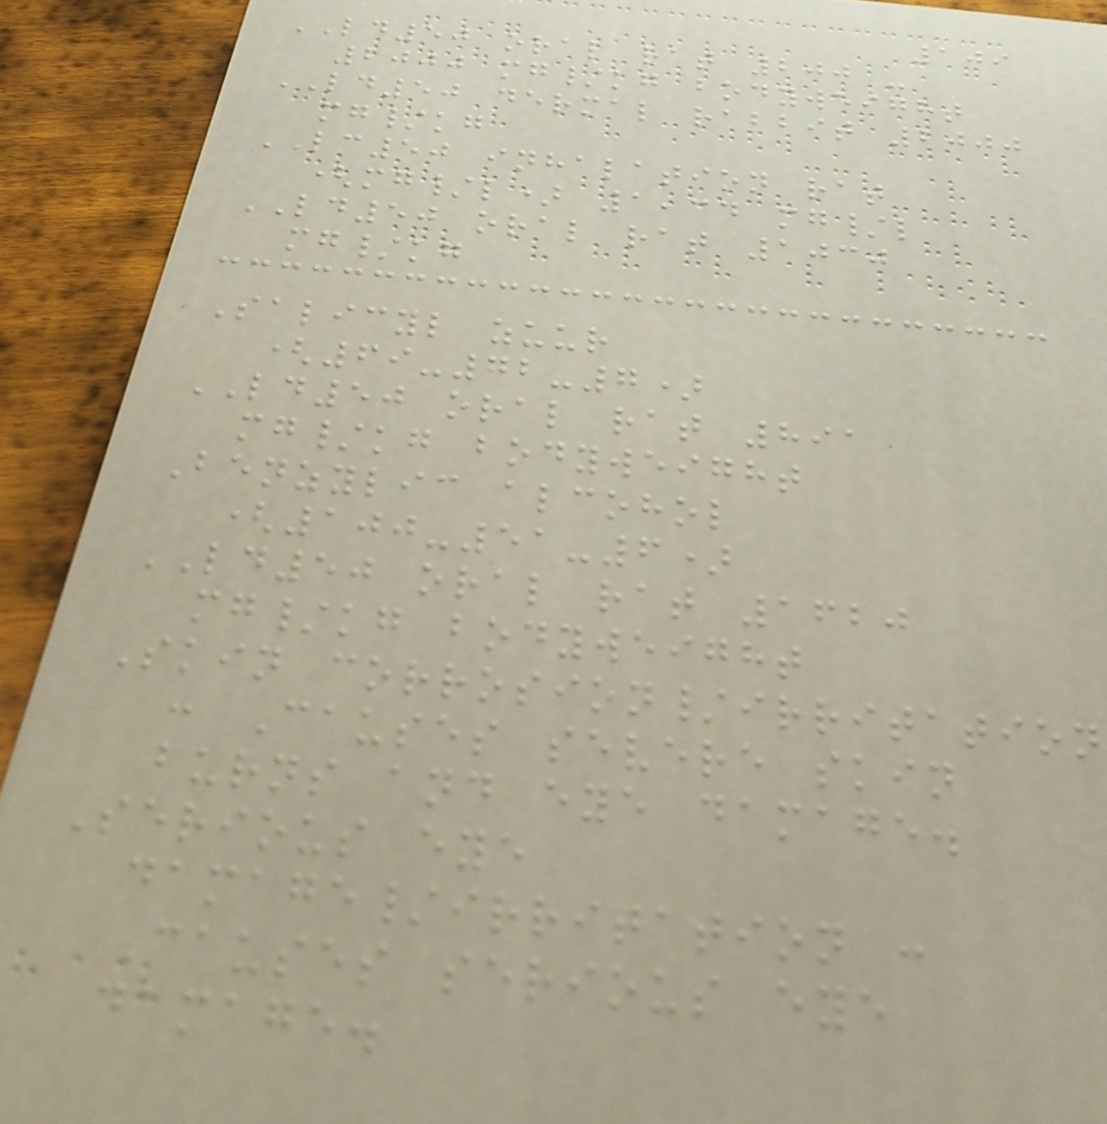109
LD50 oral rat 200 -
2000 mg/kg bodyweight
LD50 dermal rabbit 2000
mg/kg
LC50 inhalation rat
(mg/l) 1,34 mg/l
LD50 oral rat 1030
mg/kg
Salicyl zuur
(69-72-7)
LD50 oral rat 891
mg/kg bodyweight
Benzylic alcohol
(100-51-6)
LD50 oral rat 1620
mg/kg bodyweight
Skin corrosion/irritation
: Causes severe skin
burns and eye damage.
Serious eye
damage/irritation :
Causes serious eye
damage.
